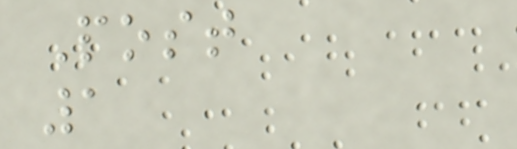Post
1
